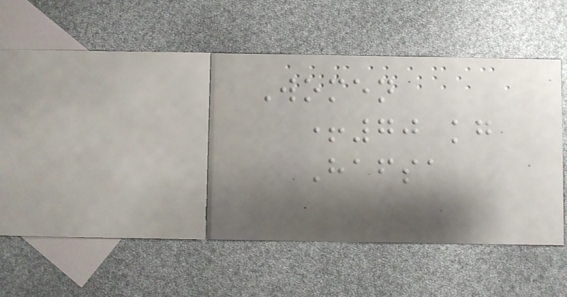Women
+70 kg
Hafsa
